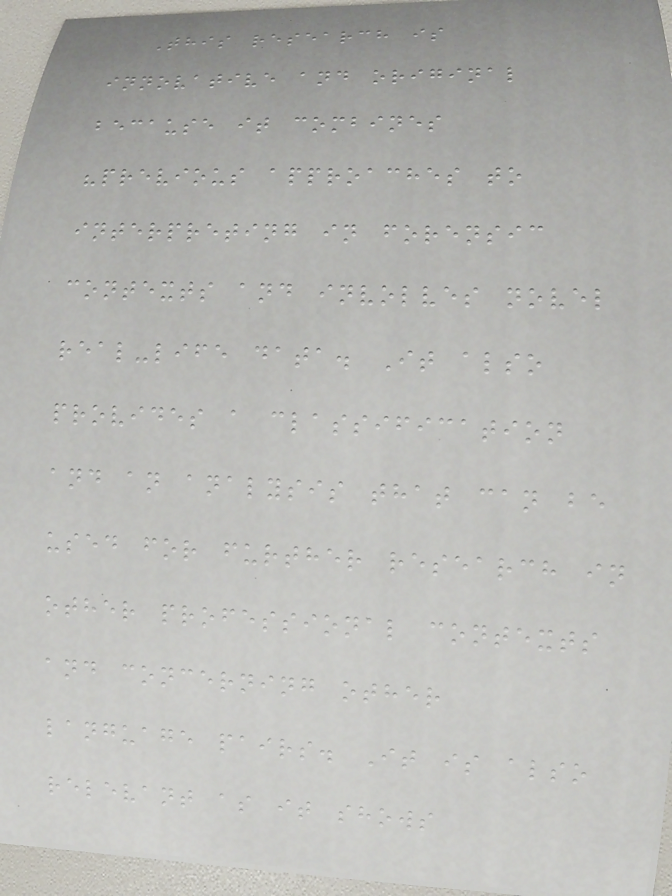This research is
innovative and original
because it combines
"previous approaches to
interpreting in forensic
contexts and involves novel
real-life data. It also
provides a classification
and an analysis that can be
used for further research in
other professional contexts
and concerning other
language pairs. It is also
relevant as it shows
